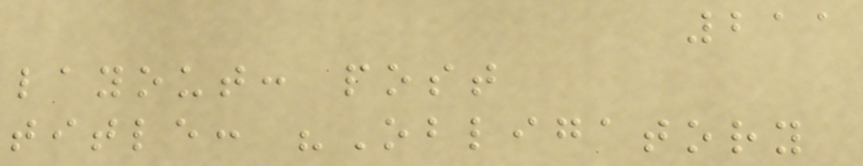211
layout: post
title: "Obligatory
